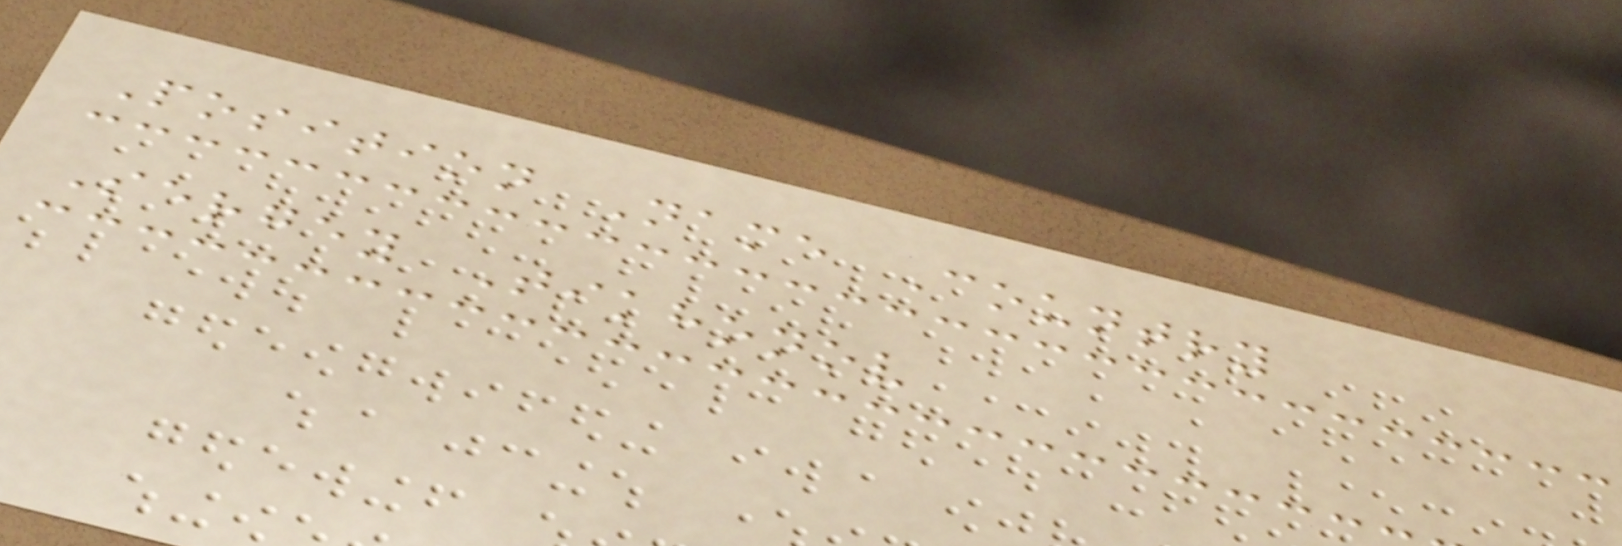Position Name Country
Sergey Tikhonov
